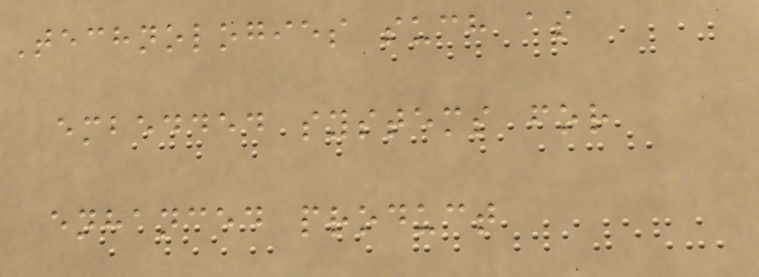Technologies such as
embedded systems for
enhanced product
